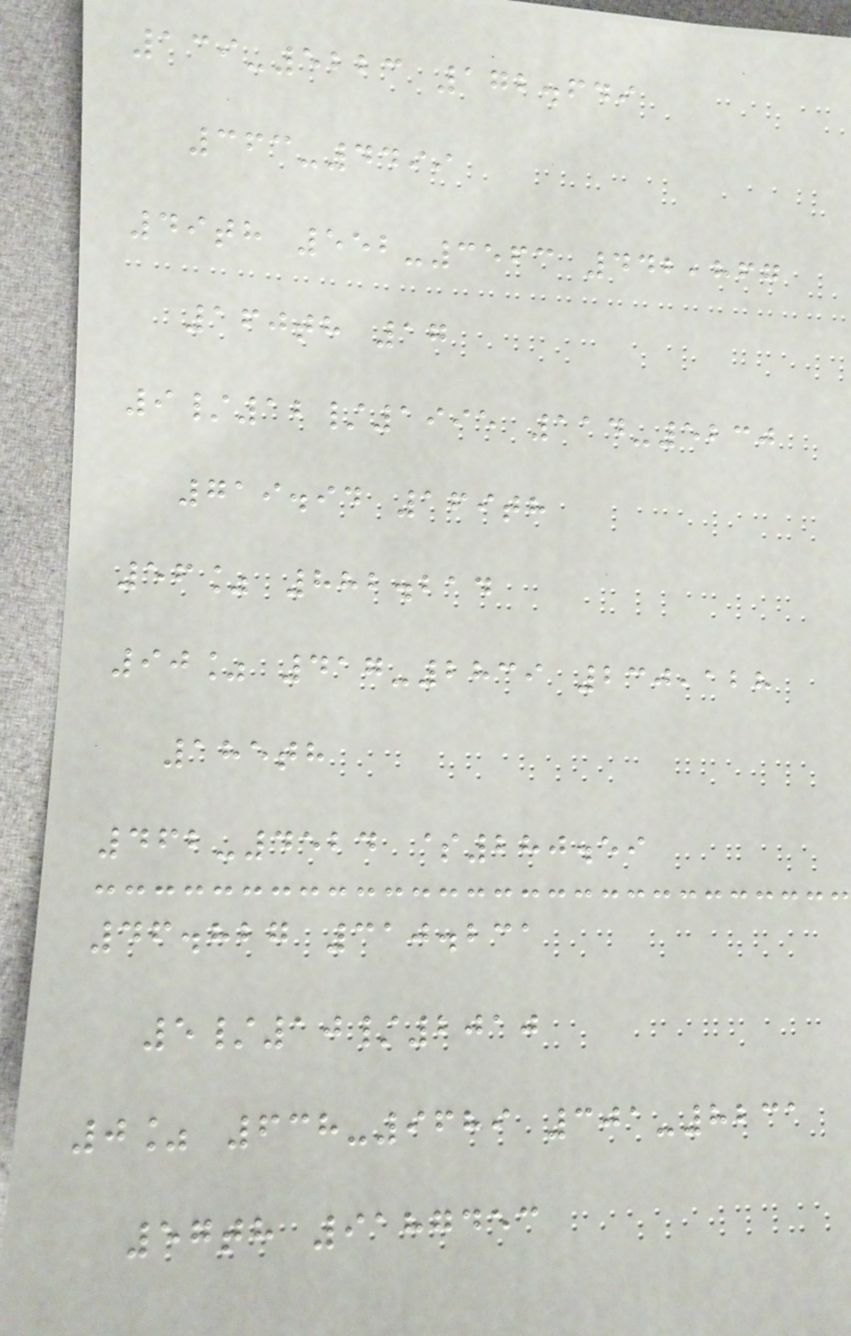139-5223 172.649
363-4499
49th 552-3563 442,867
160th 17
9/12/1995 114-5230
719.94 169th
56% 882.214
90% 417-2839 230,128
185th
462-4524 $280.59
46.827 310.231
5/10/2010
0% 638-9689 301-8231
57th 9187453
